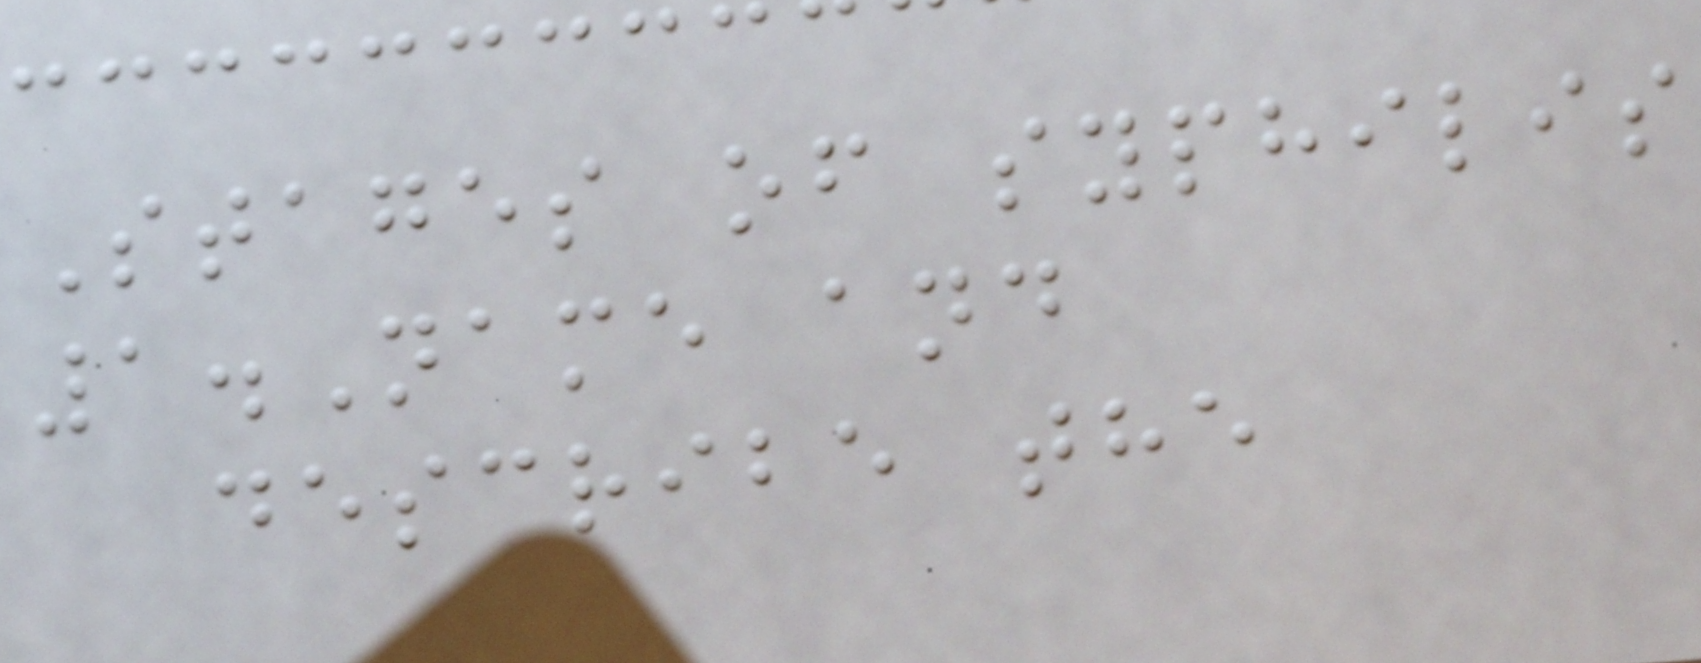Stages of syphilis
1.Name and
describe the
